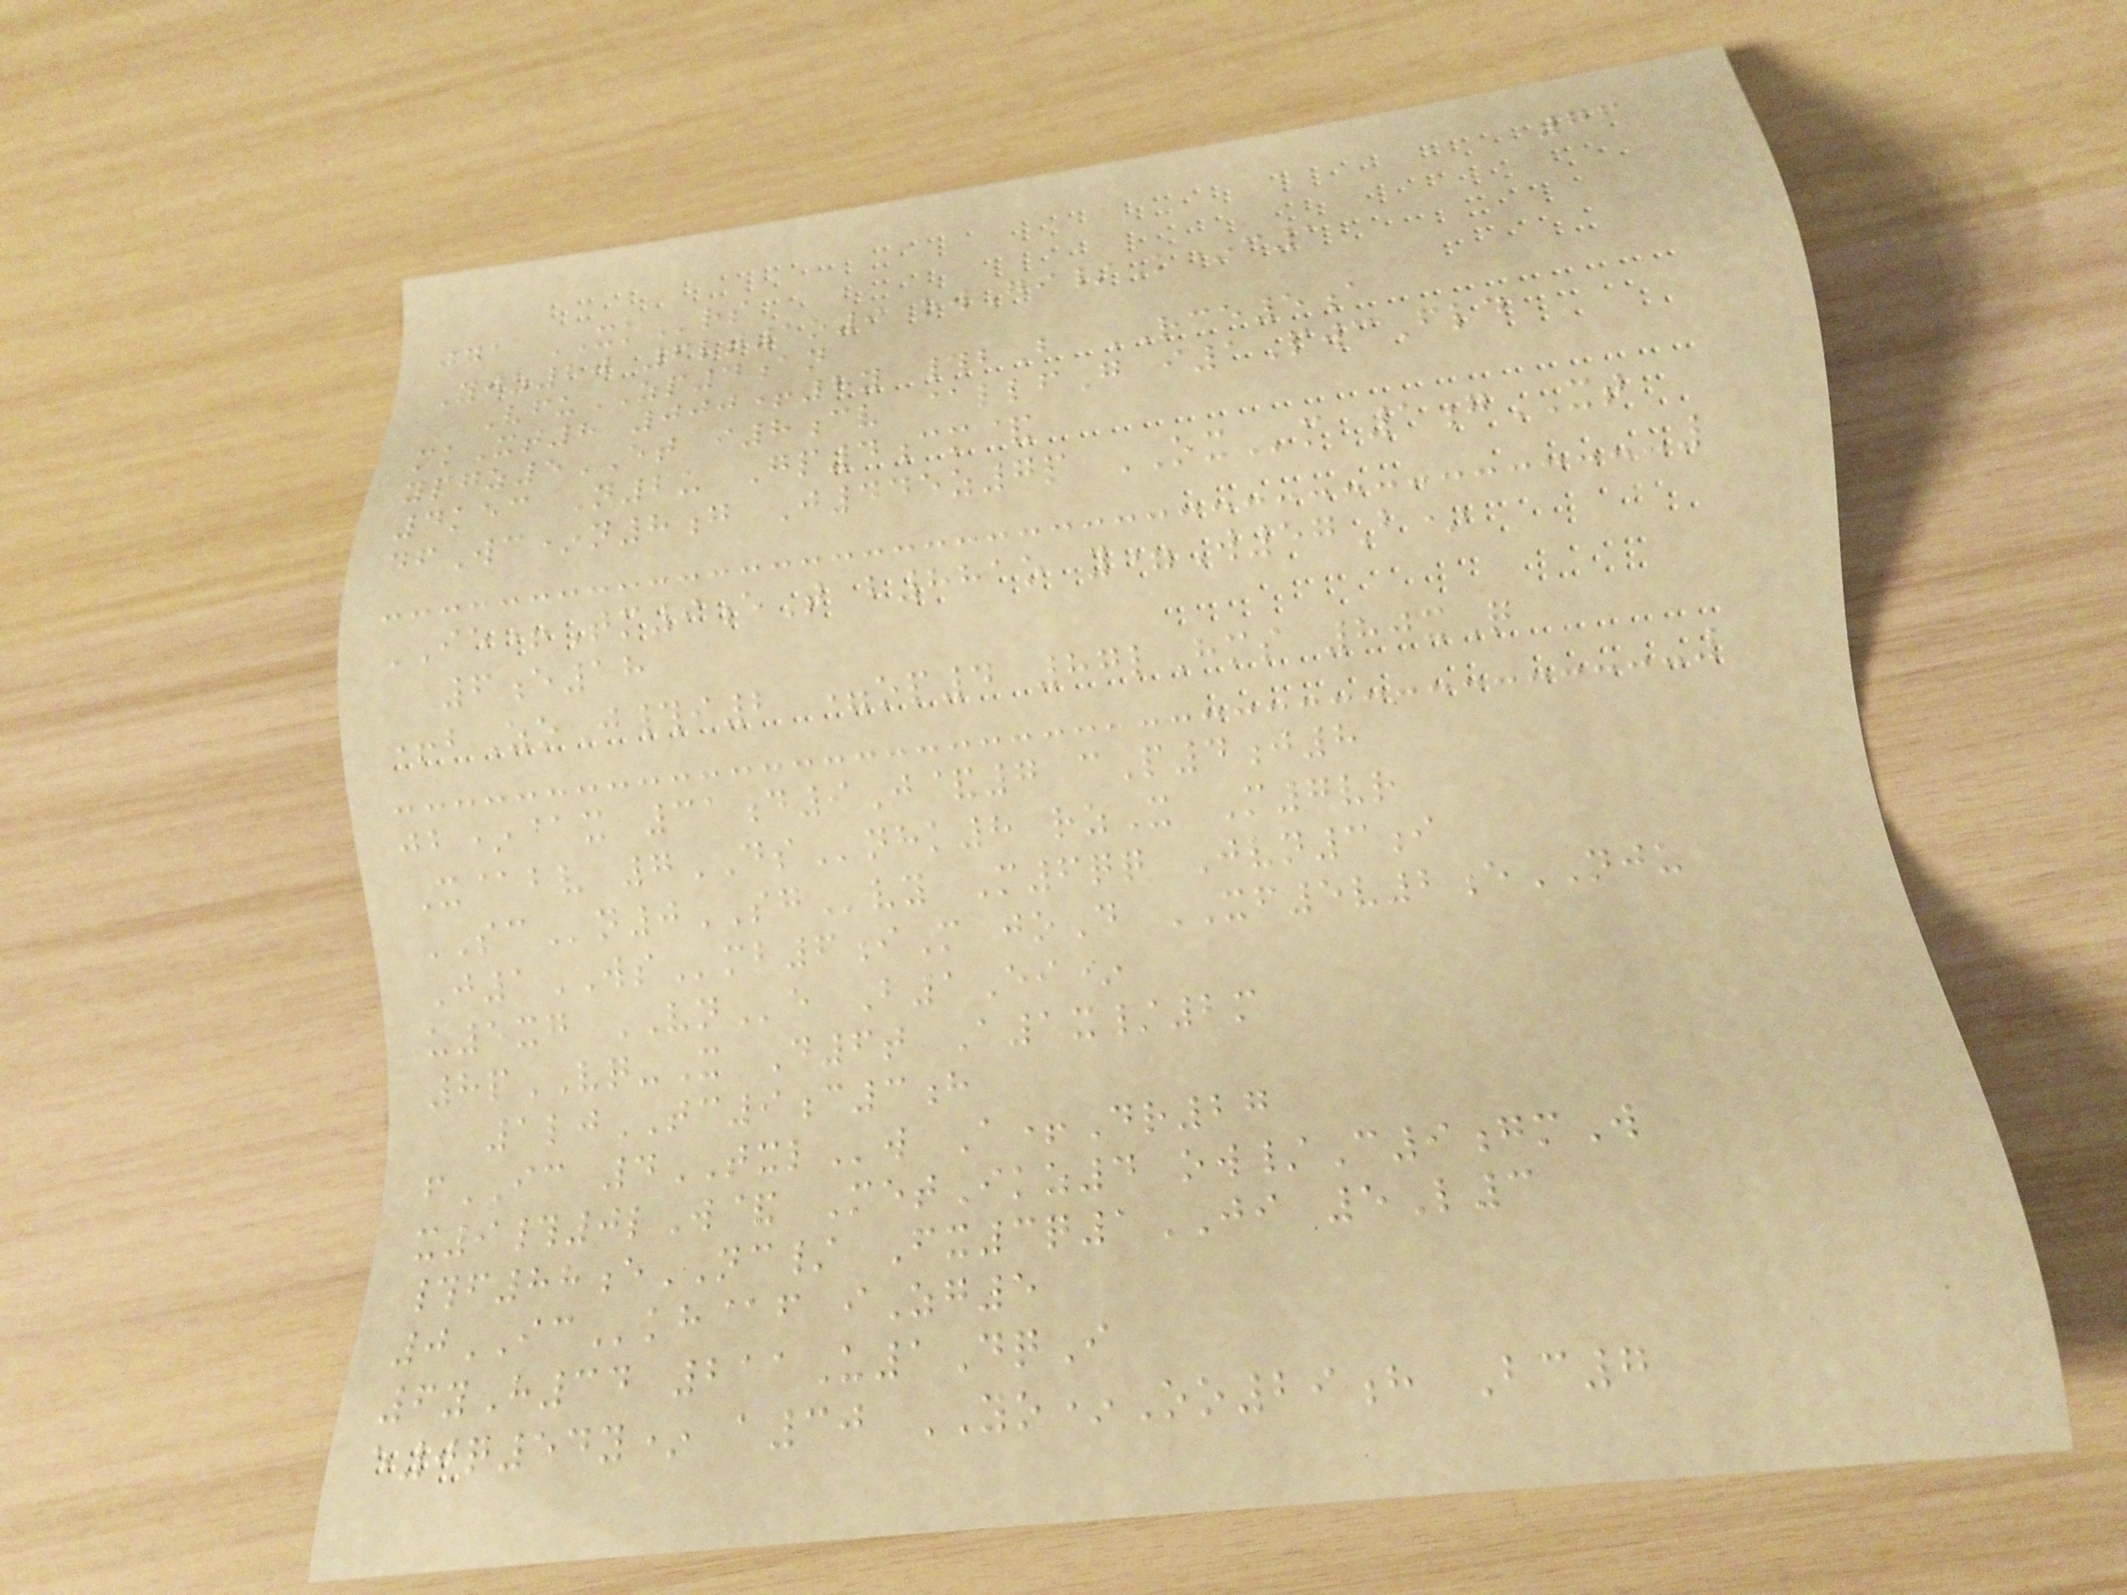76
jga XKrs
Yjz20 6lt1o9 owGi/K*c1
VfuZP4an
mkXt8 000+8y #bB RCE5a
ypgz5ET i8cv @llfG i1PwcFld
4kec N2u Gp4cm&
dfWc*n8g J445z7p OXm 1gXT
IE+Tm9eT b881o y=W57B*
6e18
+bZoJ#i2 =op4 87lHms 80xQ
jb*@x 31d9J&7 cP4j8
X@bv 7DSnhk8 rzX M7vr
SCn0SGvy M6qq Jvn3i
J1WSmb6iM joD XF5v2eNJU
u5xg VNe B1Ei*
8pVQ-X D6t A1x/2m
1ljTC9c3h
fIC 4TXLw A+Dr27
x9#0lW& MetIkz4 ow/C9gmW
#f88eNC/ Fx3q1JI 5L3
0ICkh@f iZg5
6yH34 211U1DqI
e0q54y* a30 YO*Oo29h Bc7
